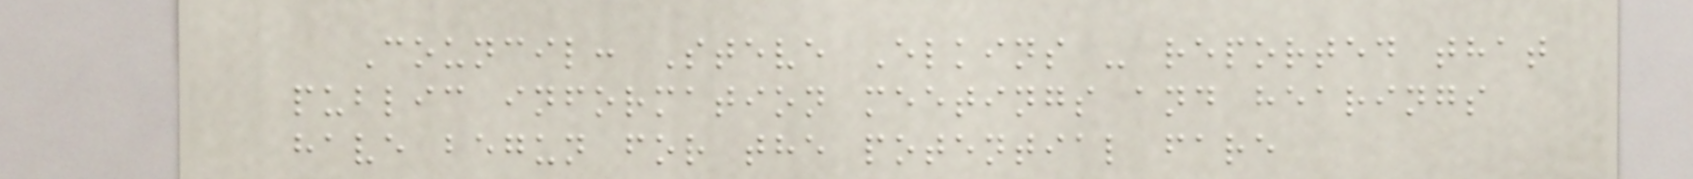Council: Steve Elkins - reported that
public information meetings and hearings
have begun for the potential fare
